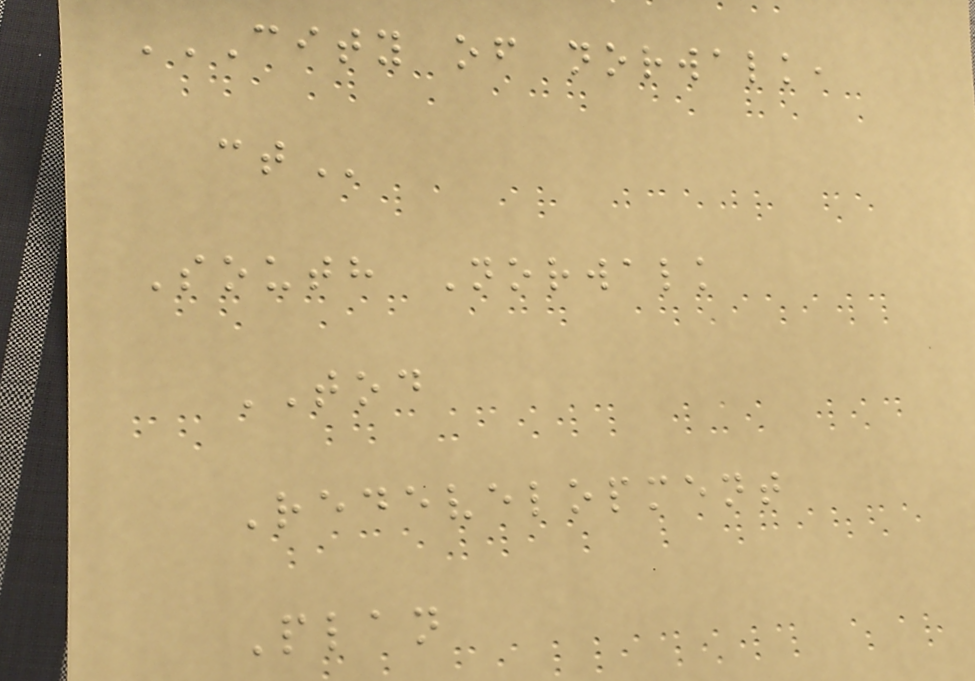CITY OF NORWALK,
CT
South Norwalk
TOD
Redevelopment
Plan
